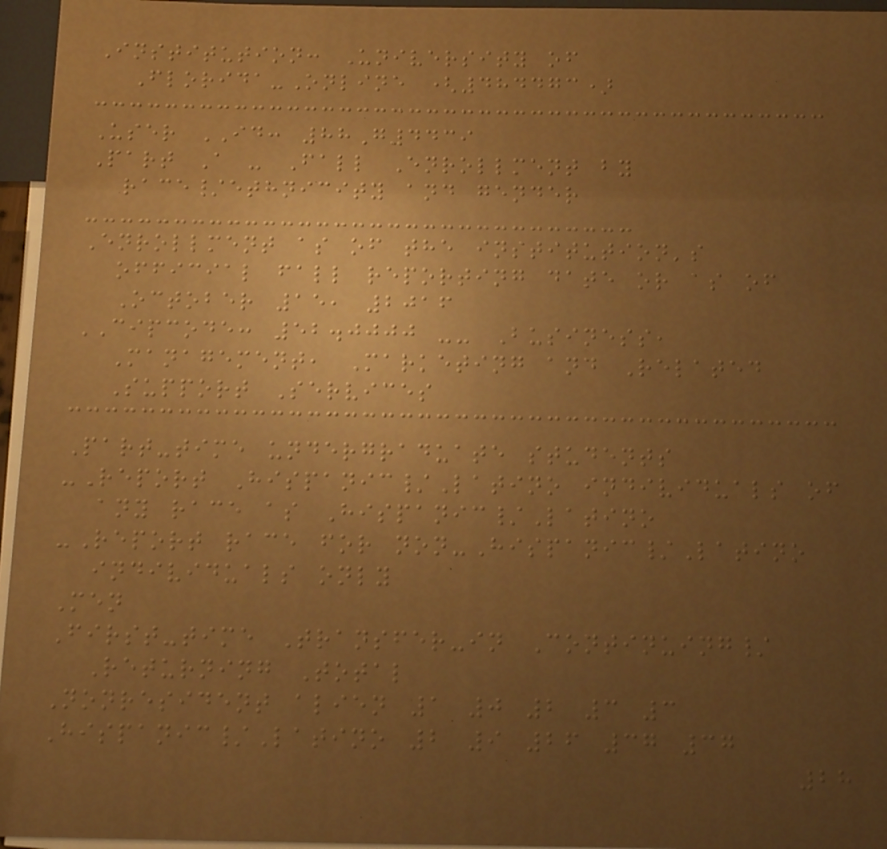Institution: University of
Florida-Online (484473)
User ID: 88G4439
Part A - Fall Enrollment by
race/ethnicity and gender
Enrollment as of the institution's
official fall reporting date or as of
October 15, 2016
CIPCODE: 52.0000 -- Business,
Management, Marketing and Related
Support Services
Part-time undergraduate students
-Report Hispanic/Latino individuals of
any race as Hispanic/Latino
-Report race for non-Hispanic/Latino
individuals only
Men
First-time Transfer-in Continuing/
Returning Total
Nonresident alien 1 0 2 3 3
Hispanic/Latino 2 9 26 37 37
28
